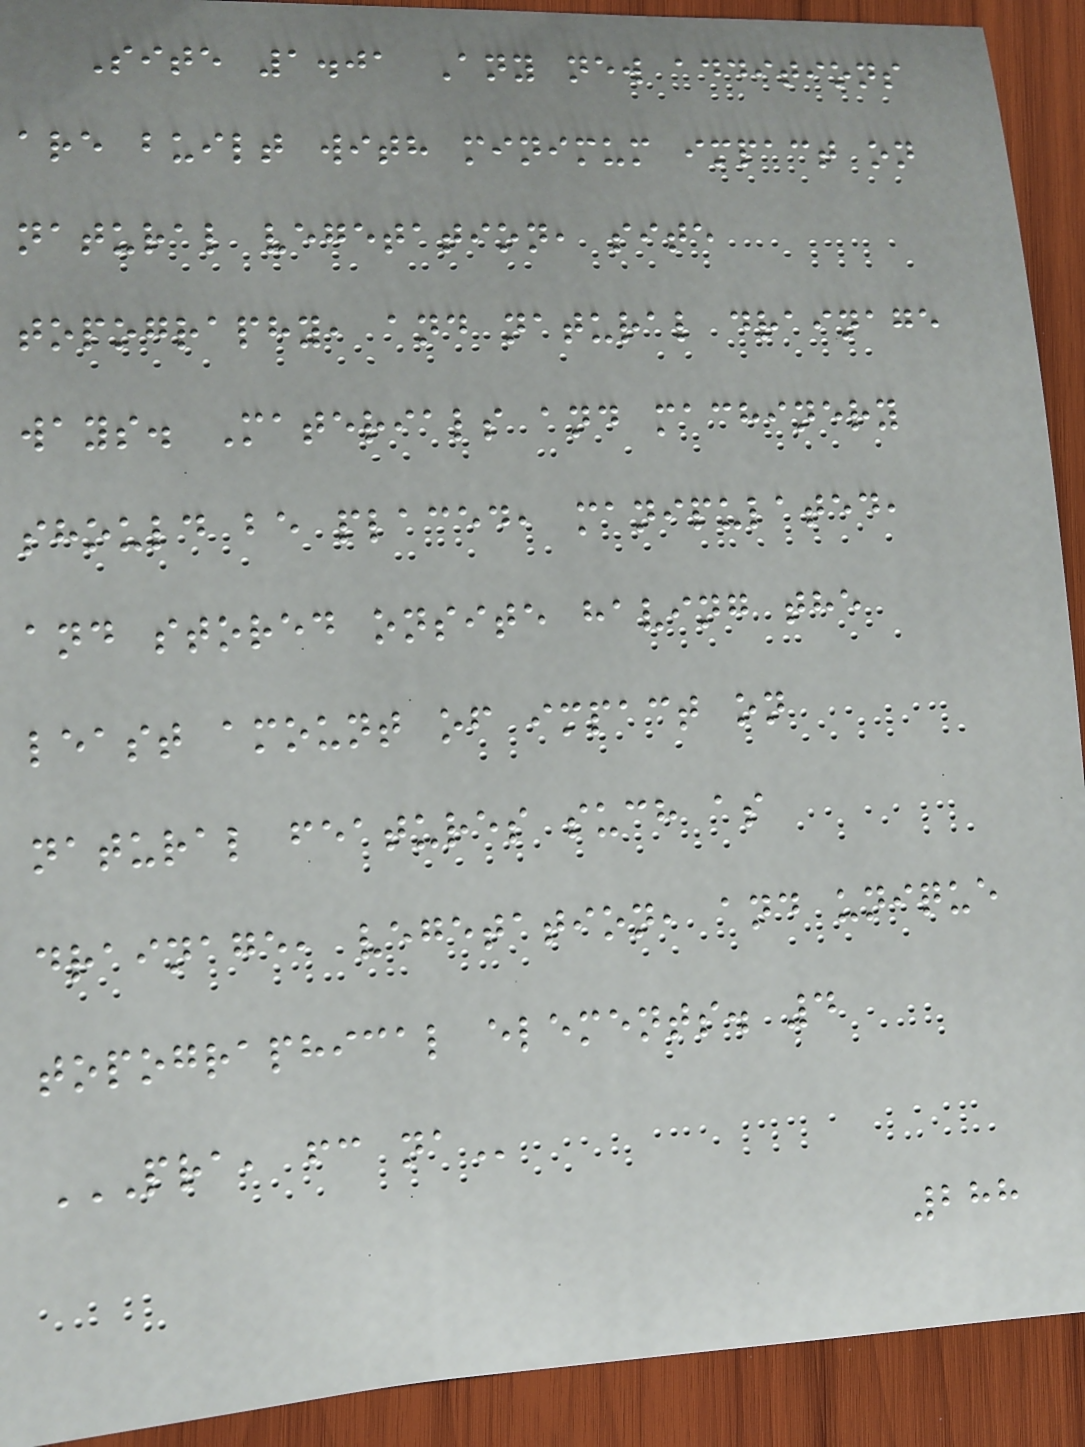Site 1.01 Any new additions
are built with minimum impact on
natural vegetation, site
topography, and natural drainage
ways. Materials and machinery
should be placed, manipulated,
and stored onsite having the
least amount of impact on
natural features such as
drainage, vegetation, and unique
topographical elements. 4
PRA, FC NA
288
